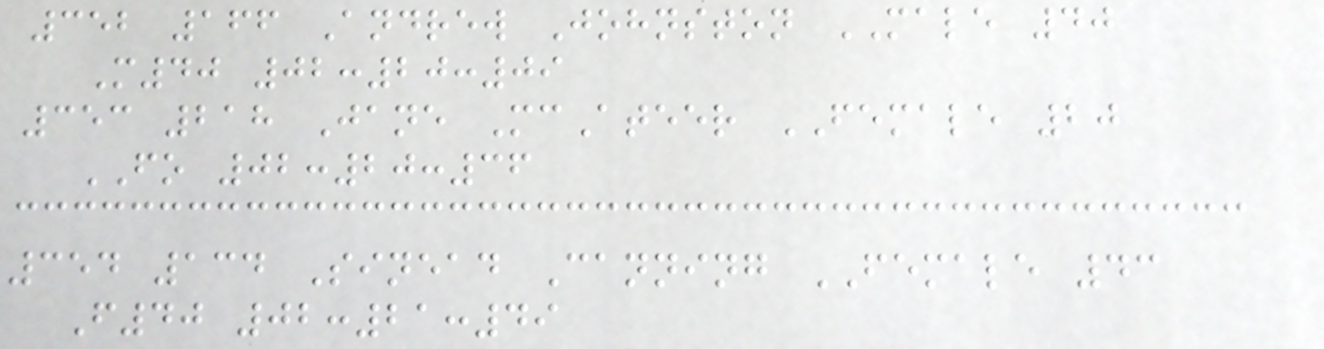352 166 Andrew Johnston MALE 40
M40 02:20:09
353 218 Jane McAteer FEMALE 20
FO 02:20:36
354 134 Sinead Canning FEMALE 43
F40 02:21:49
